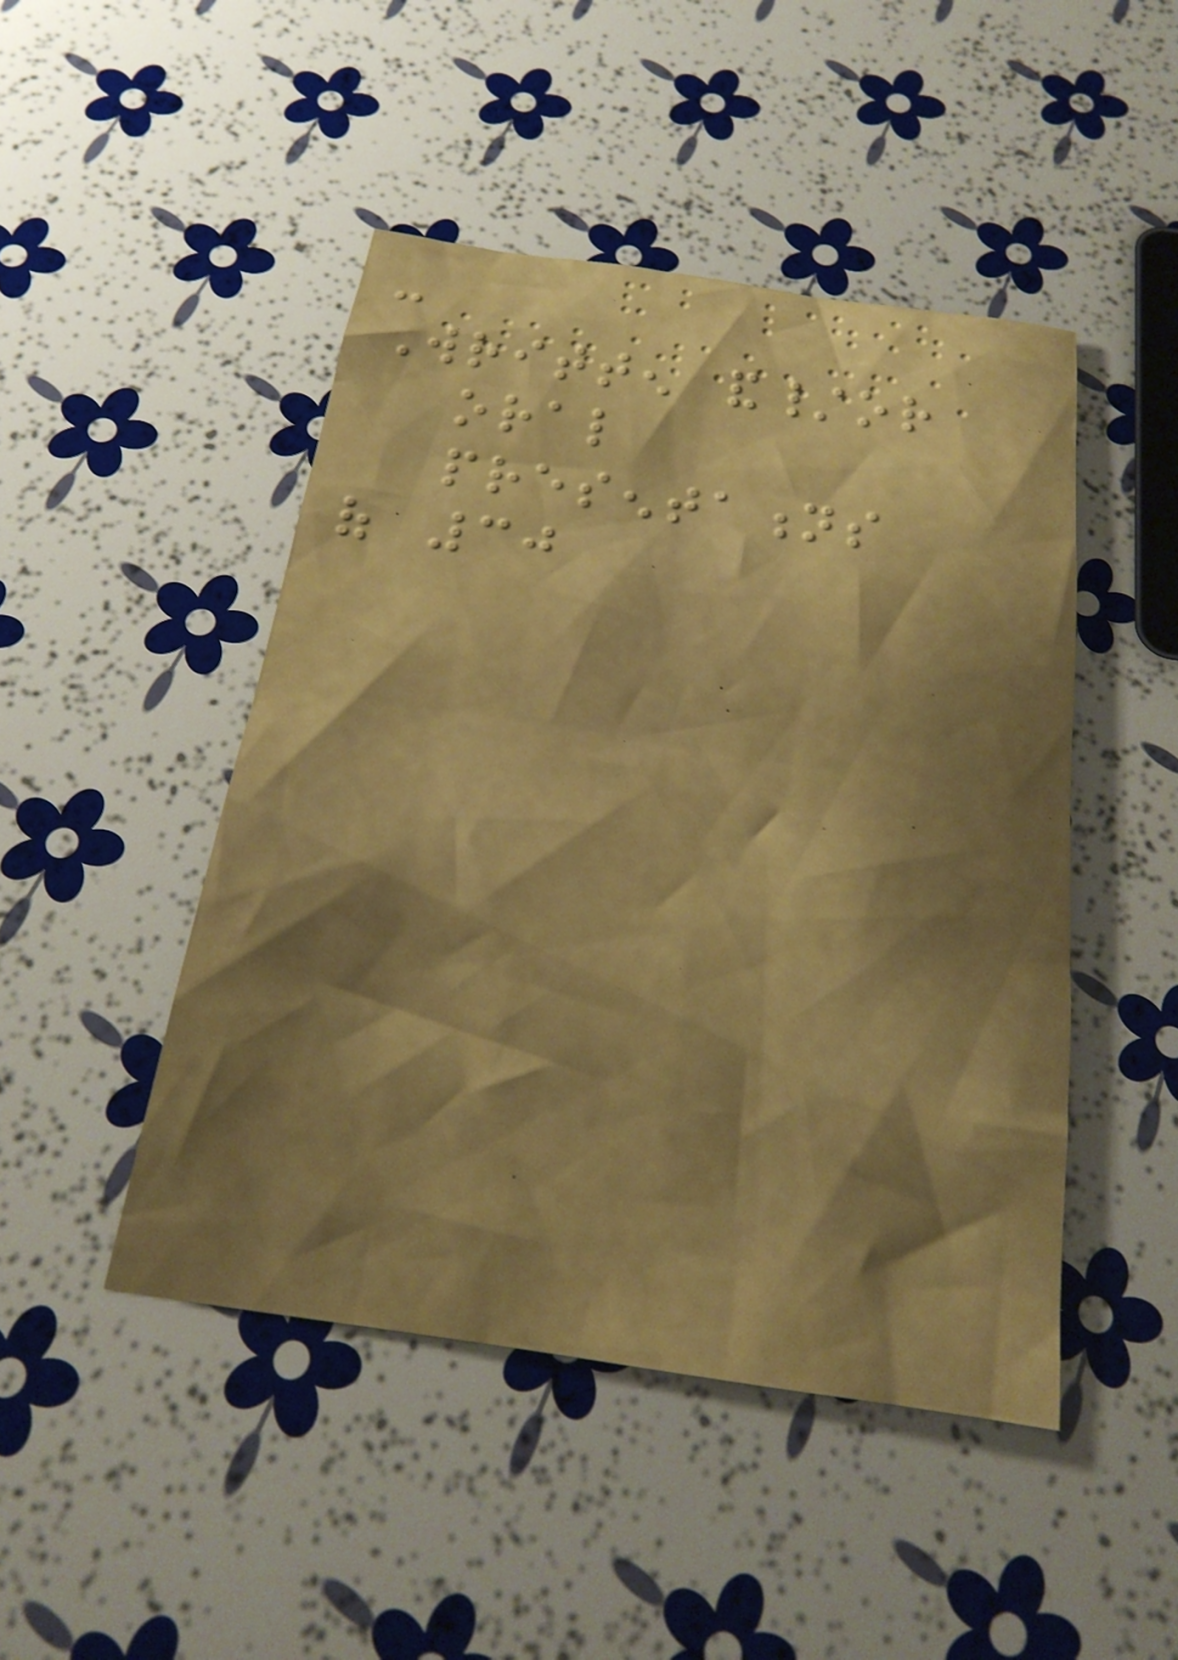-
Written and/or
oral
presentations
of 30
